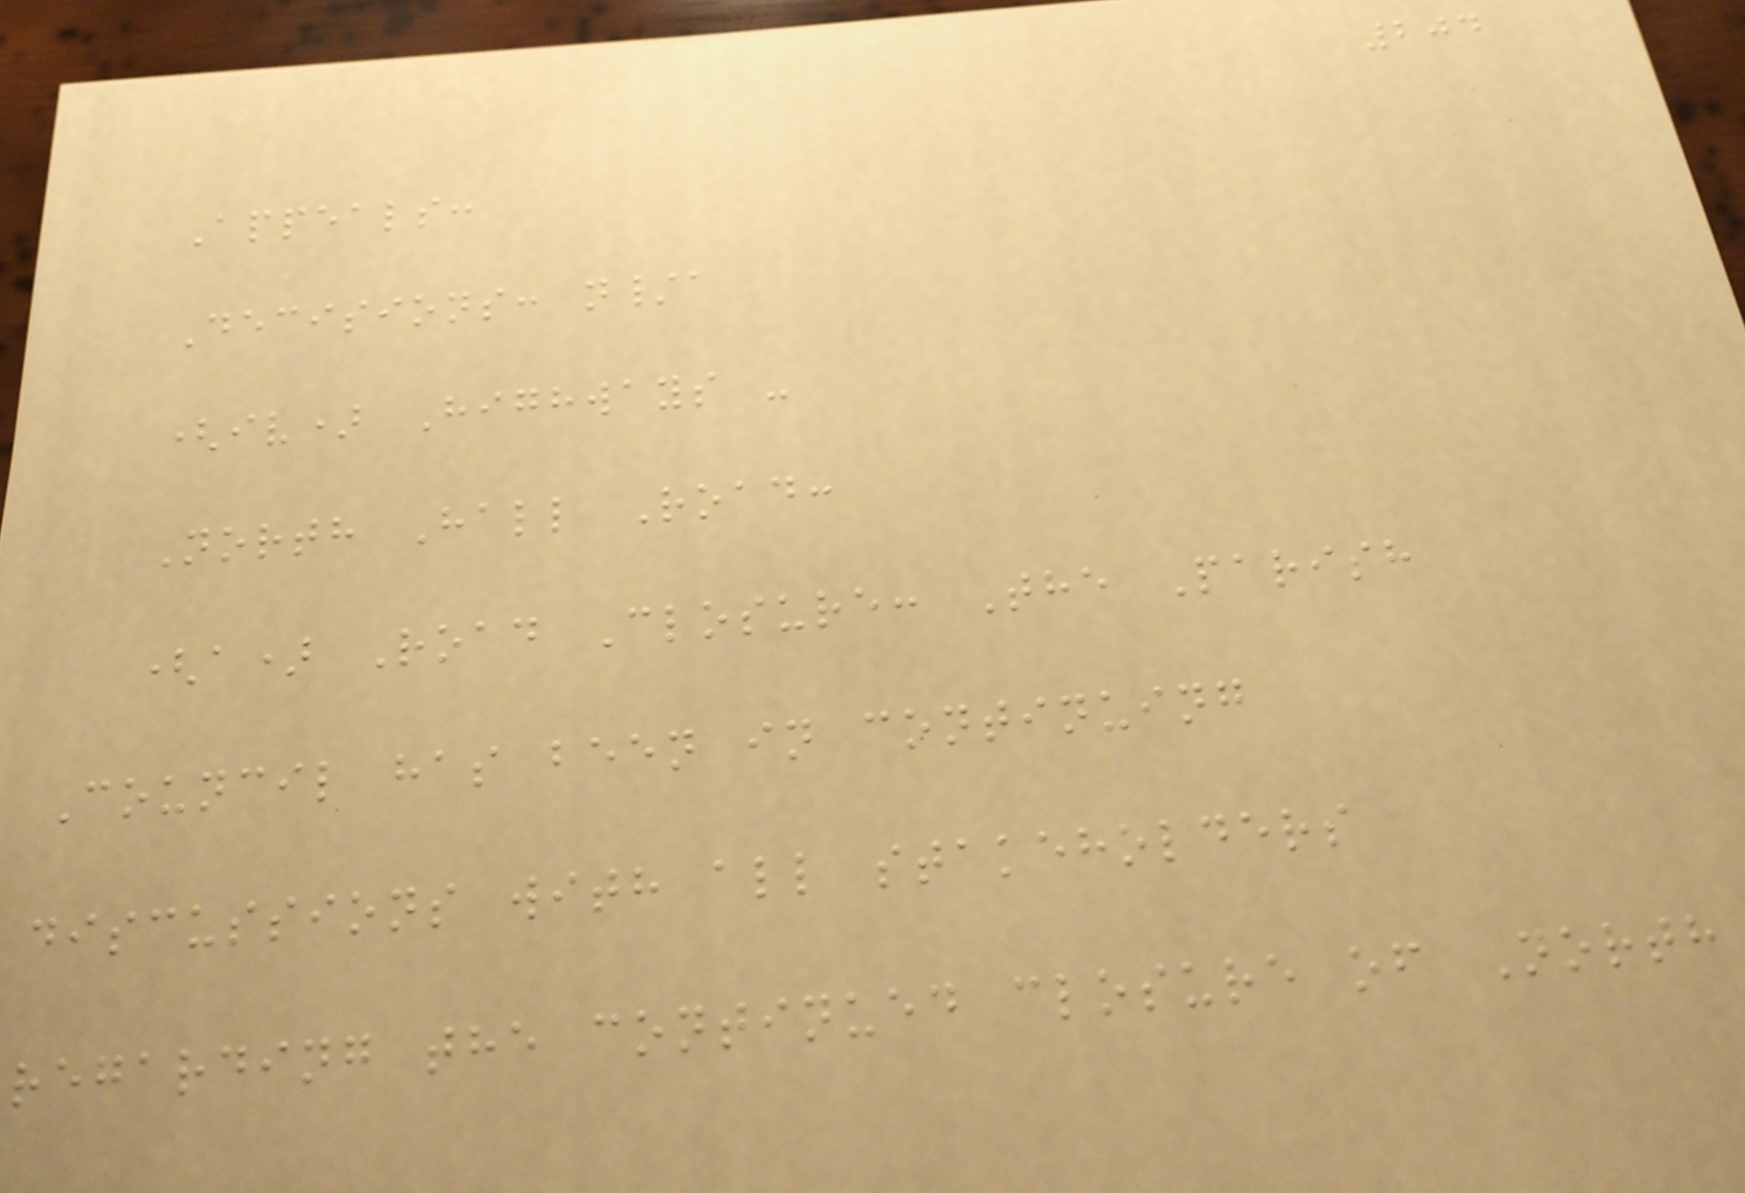204
Appeals:
Decisions: n/a
(iv) Highways -
North Hall Road:
(a) Road Closure: The Parish
Council has been in continuing
discussions with all stakeholders
regarding the continued closure of North
